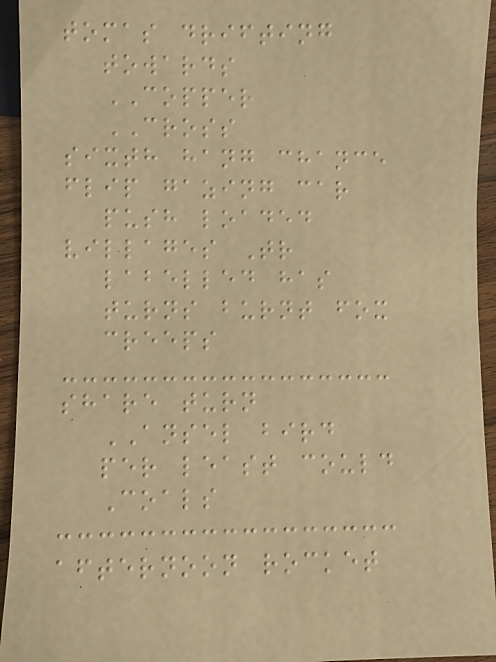tomas drifting
towards
COPPER
CROSS
sixth hang chance
flip gazing car
push loaded
villages Tr
labelled has
turns burnt fox
creeps
share turn
ANSEL bird
per least could
Coals
afternoon rocket
